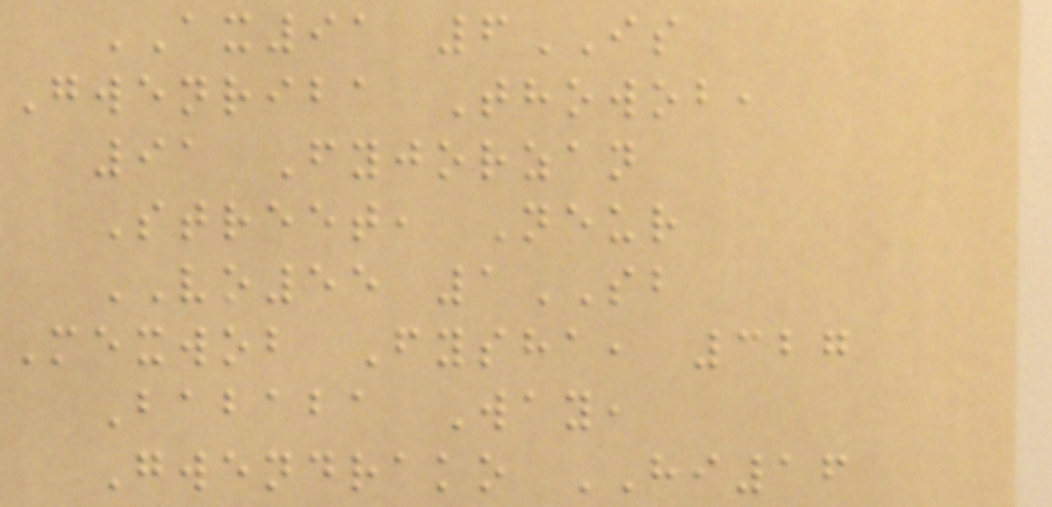AX91 6IS
Gwenriba Thowob,
91 Fyjorzan
Street, Neur
VO55 1SB
Mexwob Fysha, 327
Bababa Way,
Gwendrako HI16
